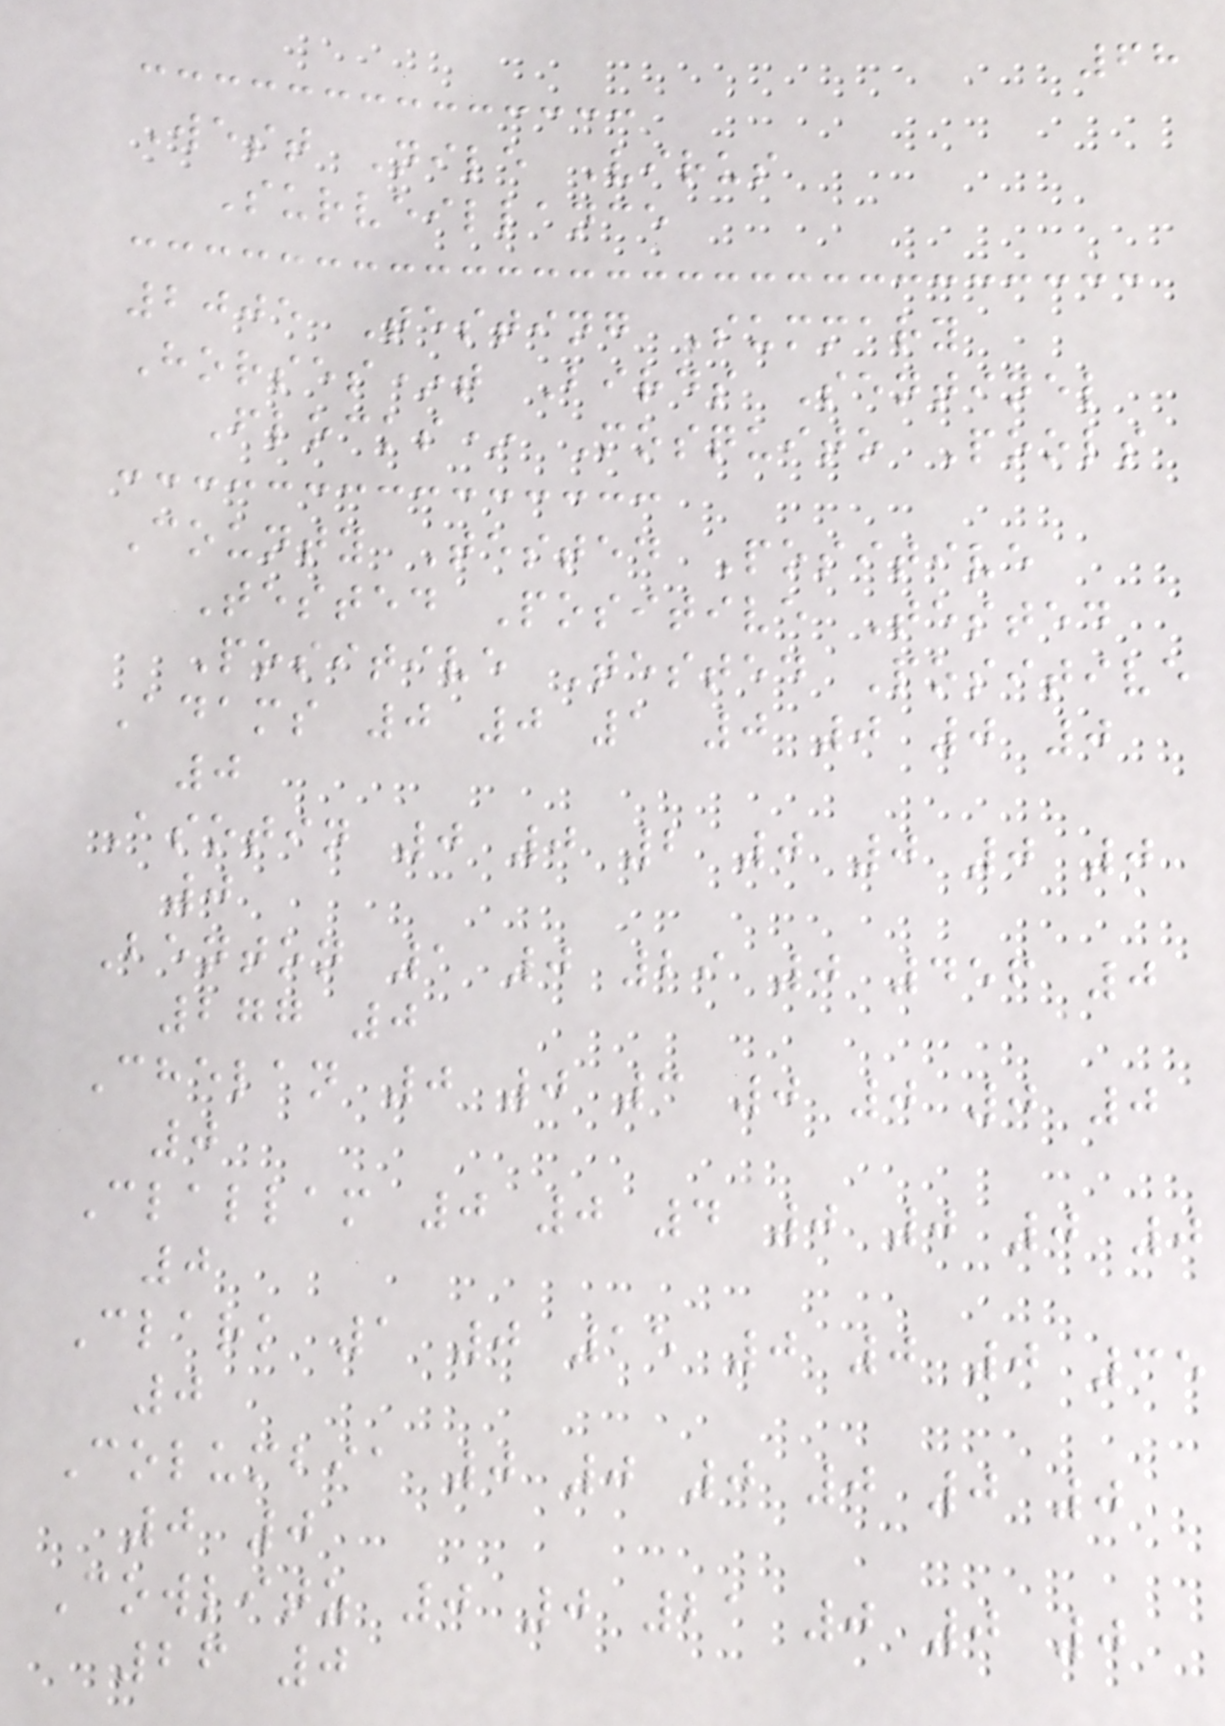68
West Nile Virus
Surveillance
2005 Testing Summary
Horses*t Birds Sentinel
Flocks* Mosquito Pools
County Tested Positive
Tested Positive Tested
Positive Tested Positive
Adams 0 0 1 0 0 0 0
0
Asotin 0 0 2 0 0 0 0
0
Benton 1 0 29 0 456 0
277 0
Chelan 0 0 3 0 0 0 0
0
Clallam 0 0 4 0 0 0 0
0
Clark 1 0 15 0 0 0 35
0
Columbia 0 0 0 0 0 0
0 0
Cowlitz 0 0 21 0 0 0
26 0
